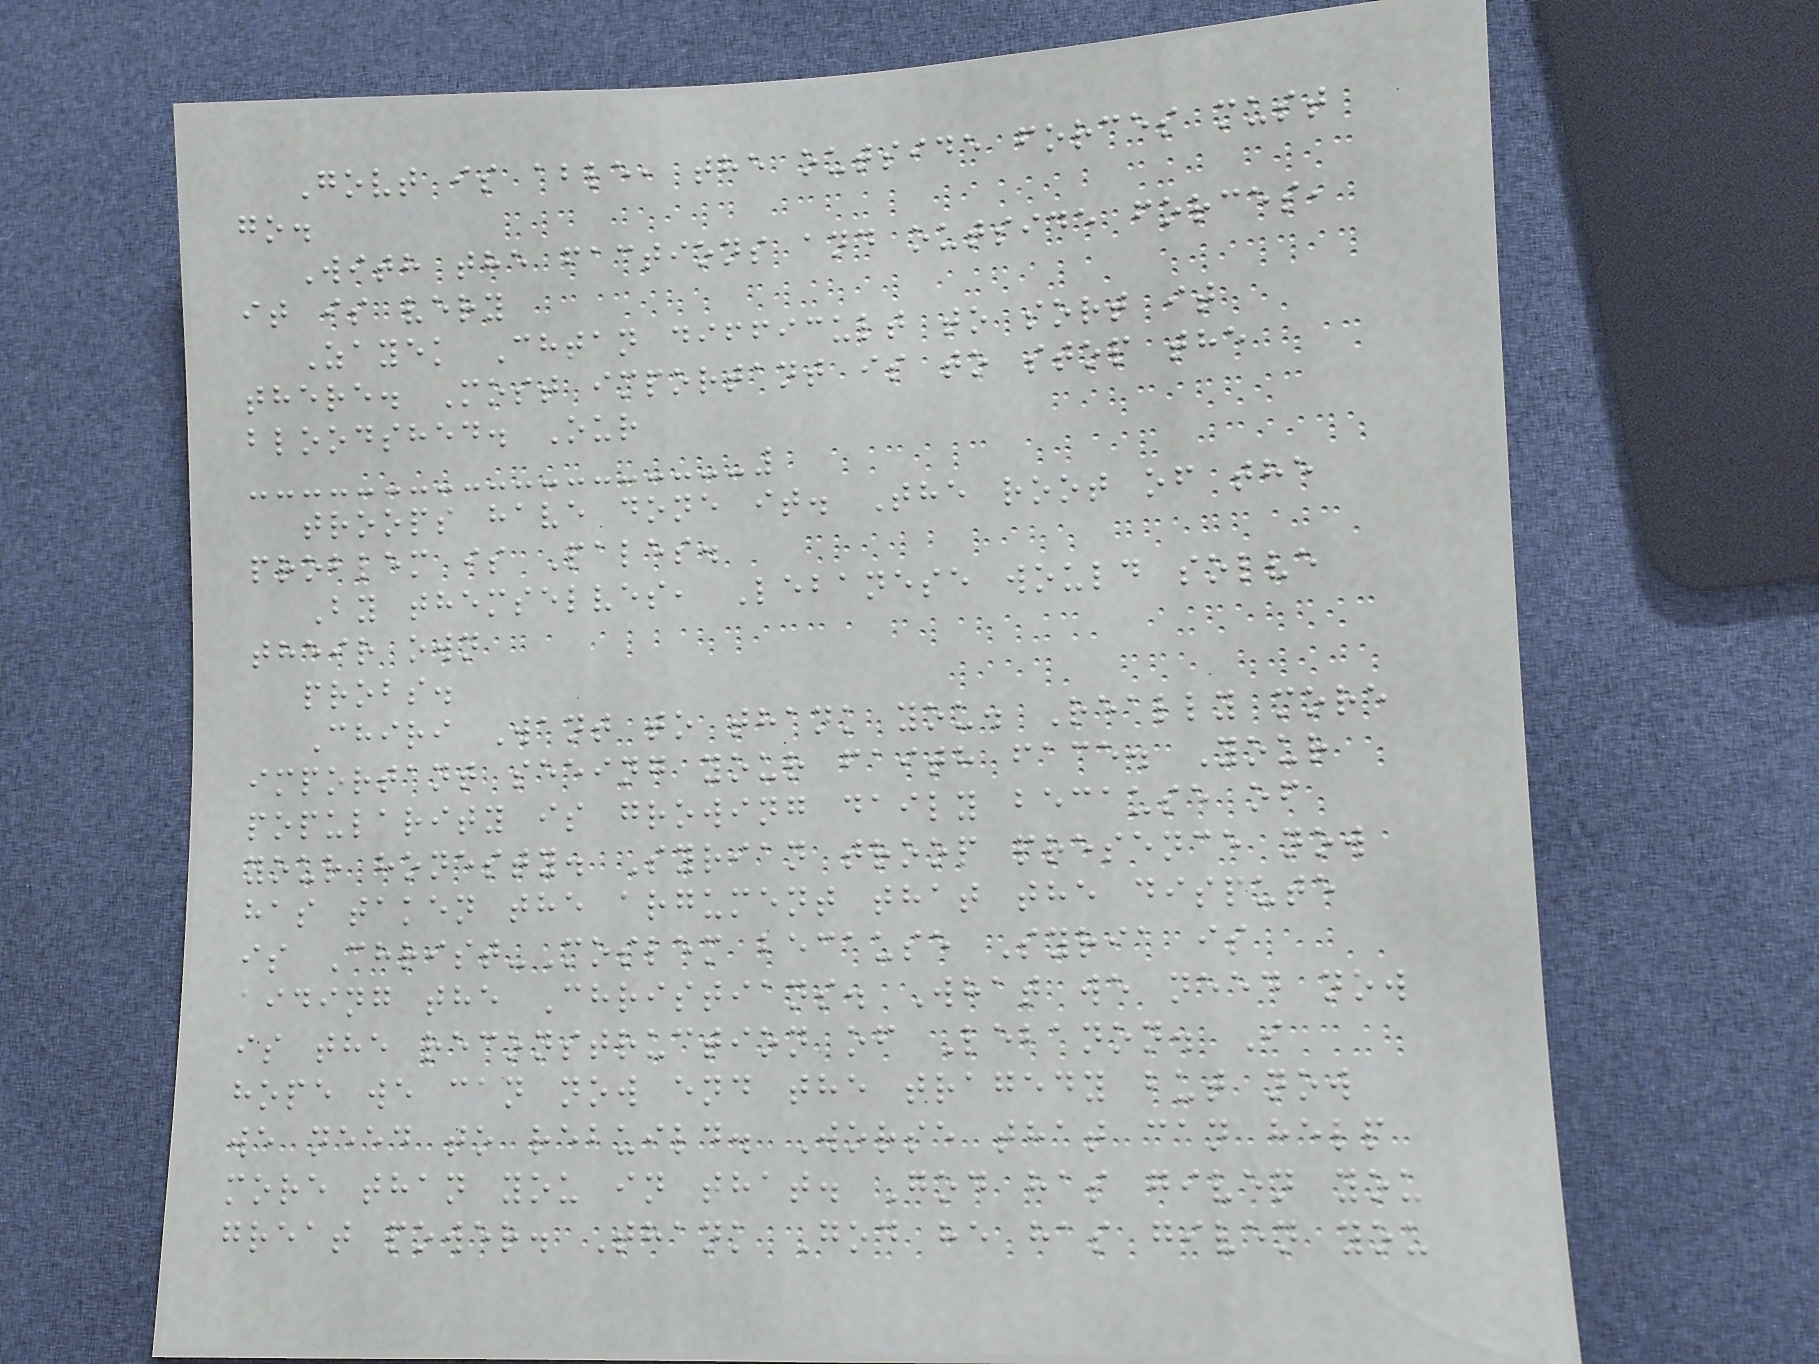Govt is able, the outside forces must
go.
With the factions and outside forces,
it is very
Zayek Chtan difficult to sort it
there. Most important is to stop the
bloodshed. Our
troops have done it. The root of the
problem is Pales.
By themselves, Lebanese would solve
their own
probs.
Chiri Want to thank you. Really more
important seeing your faith face. Your
popularity is growing daily because of
your honesty. Syrian troop presence now
has taken the argument that the dispute
is Christ-Moslem because Syria is
aiding the Christians. What we need now
is the reconstruction of Lebanon. I
hope we can now end the tragedy but now
we need to rebuild. Worse that can help
more than you in that. God has given you
great power. Thank God he has given you
